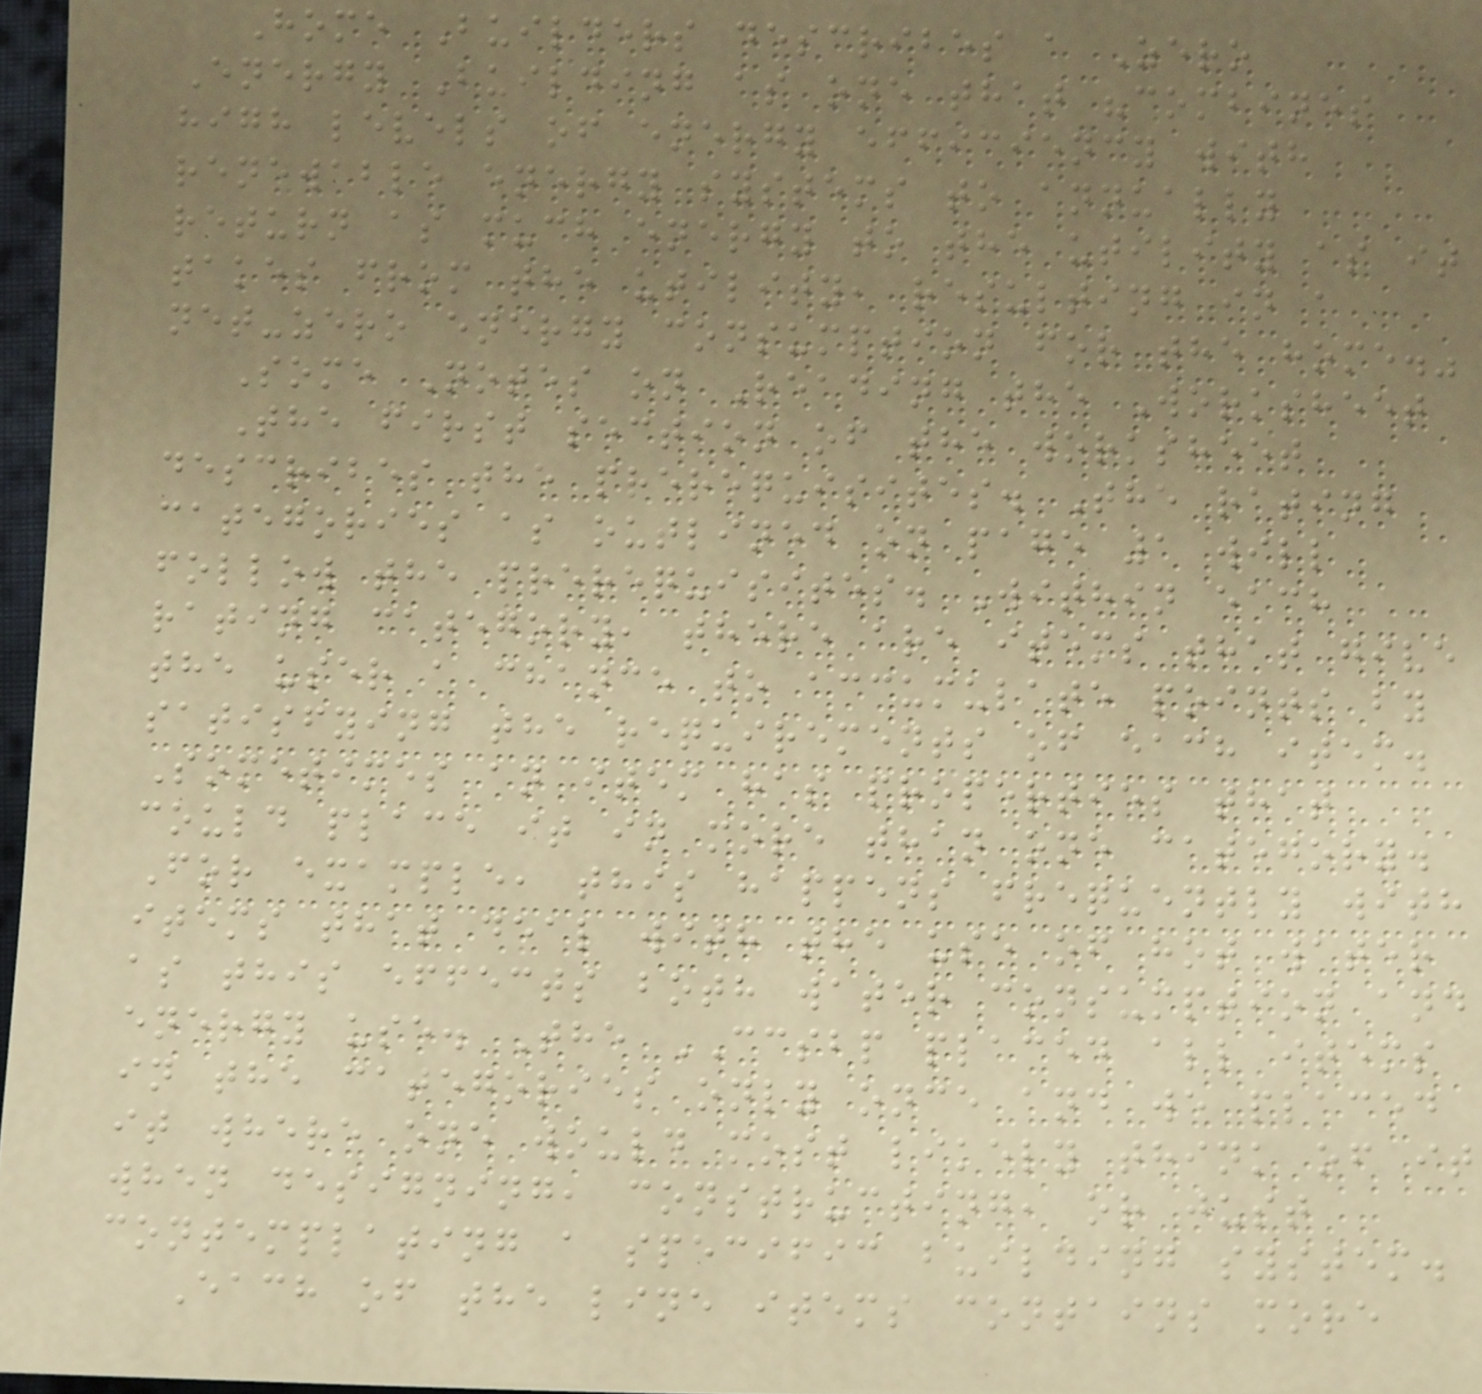Home Builders describes a Zero
Energy Building as one that "combines
high levels of energy efficiency with
renewable energy systems to annually
return as much energy to the utility as it
takes from the utility, resulting in a
net-zero energy consumption for the home."
Some Notes on Reading the Worksheet
The first section of the worksheet
describes the prerequisites. The rating
categories as outlined on page 1 will
follow the prerequisites. Within each
rating category, there are items that give
the user a chance to accumulate points by
satisfying the requirements of each item.
Sometimes an item has properties that
could place it in more than one category.
For example, this happens frequently with
items that deal with the use of hot water
as this effects both water consumption and
energy use. The CCSBP placed all items
in the categories only once and we placed
it where one would most likely think of it
when designing, constructing, or just
contemplating a specific building system.
Each of the line items contains more
